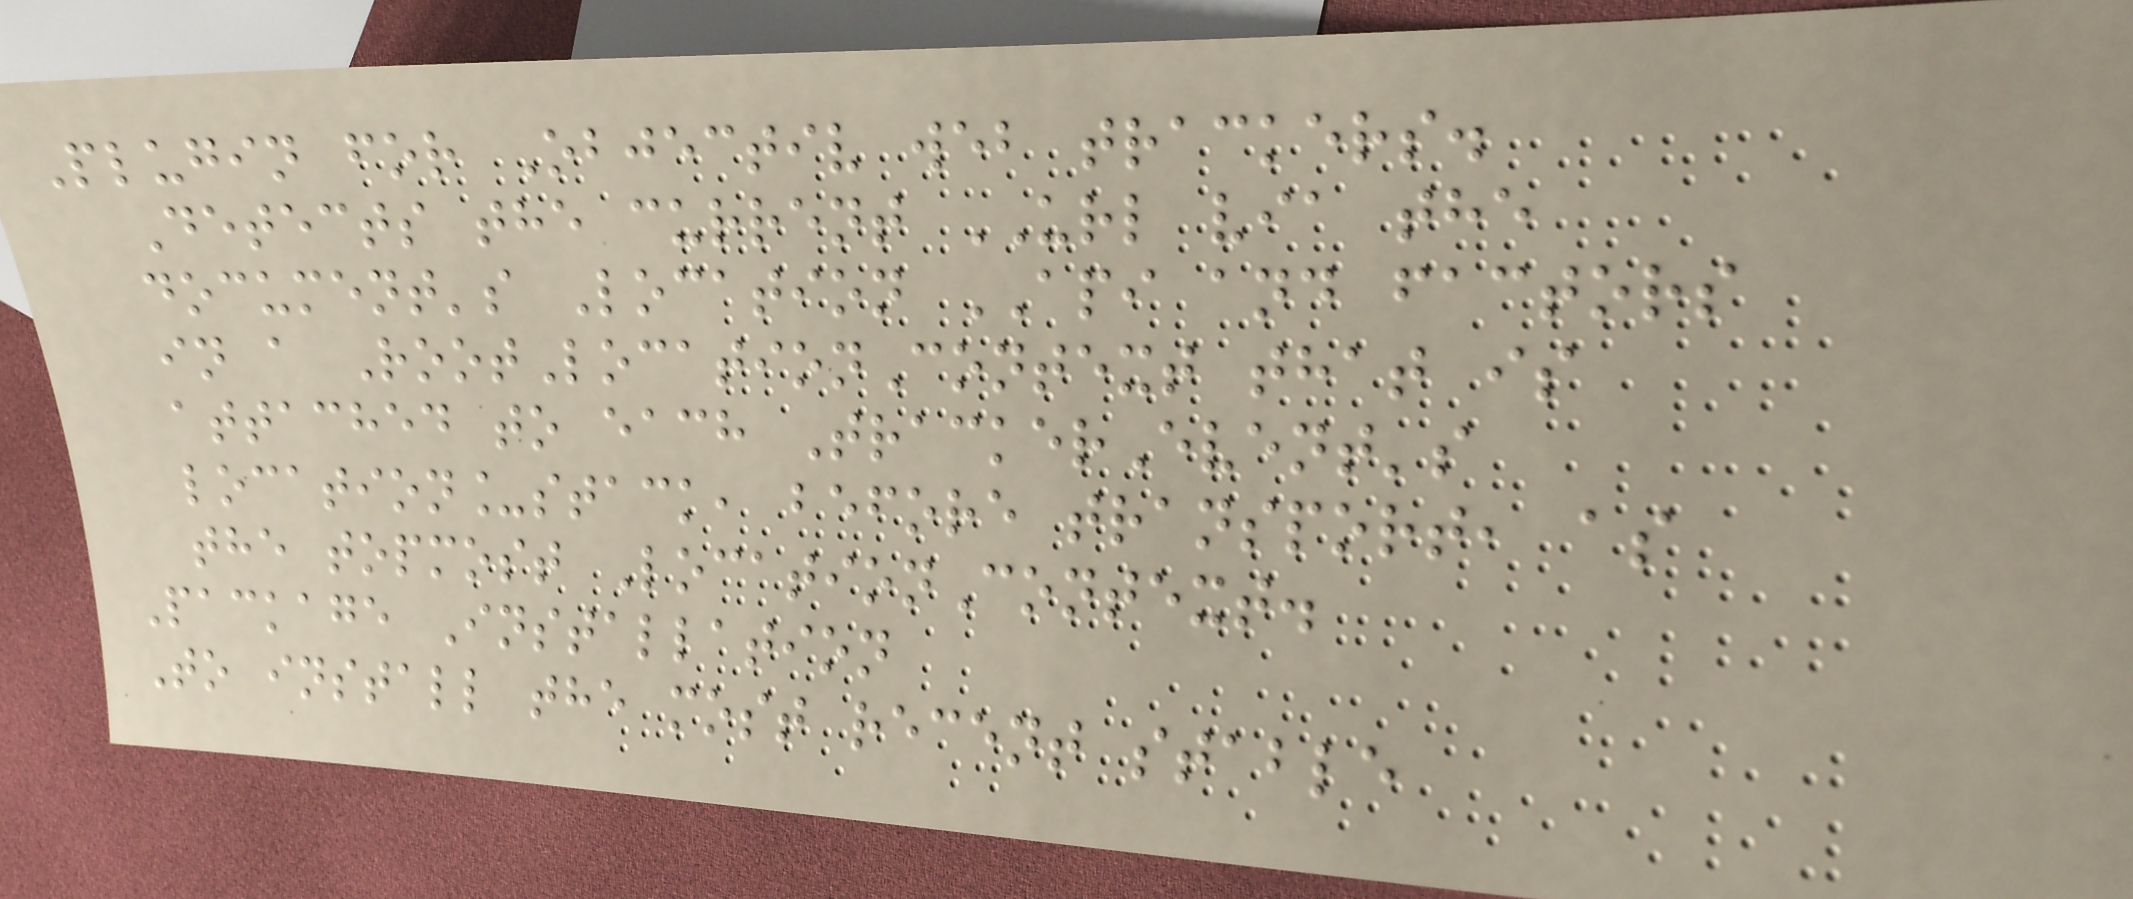Plugin for Objectiv web trackers.
Detects the current URL via the
document's Location API and factors
in a RootLocationContext that is
attached to each TrackerEvent's
location_stack, before transport, as
the topmost LocationContext.
Package Installation
To install the most recent stable
